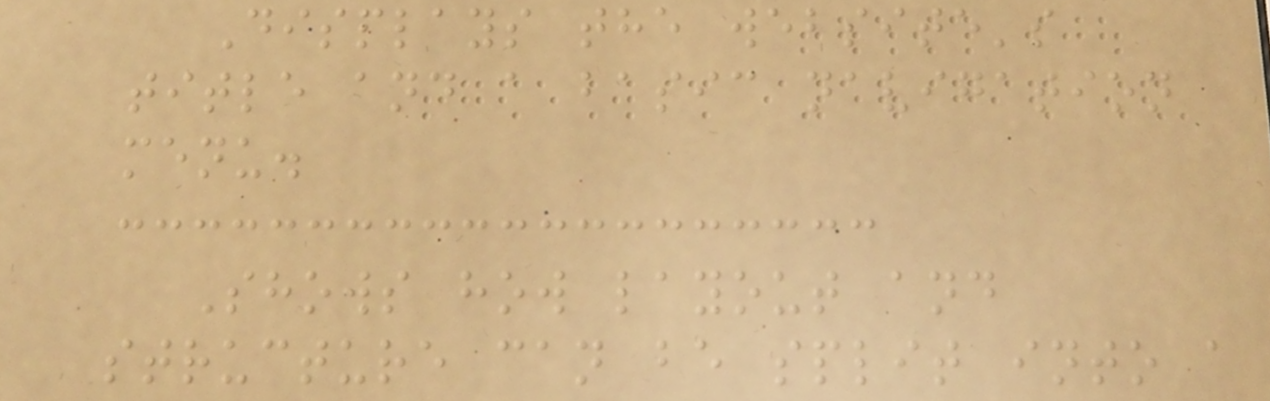Displays the website's
title and a basic navigation
menu.
Shows how layout and
structure can be split into a
